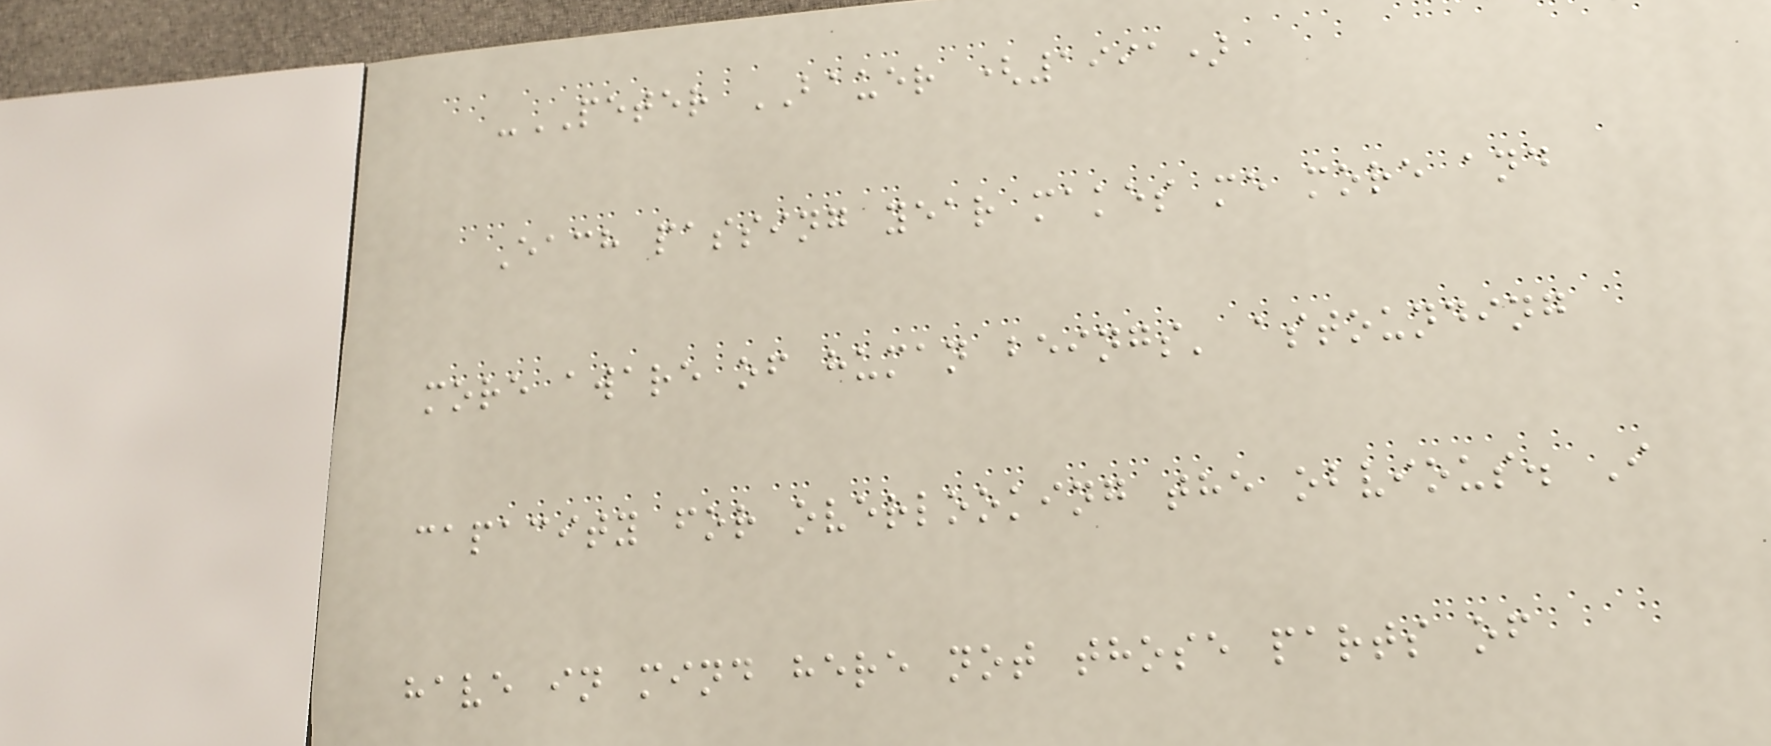-PETER BAUER (1991)
Each passing year makes me more and
more aware of human beings' astounding
capacity for overlooking the obvious. I
have in mind here not those parts of
